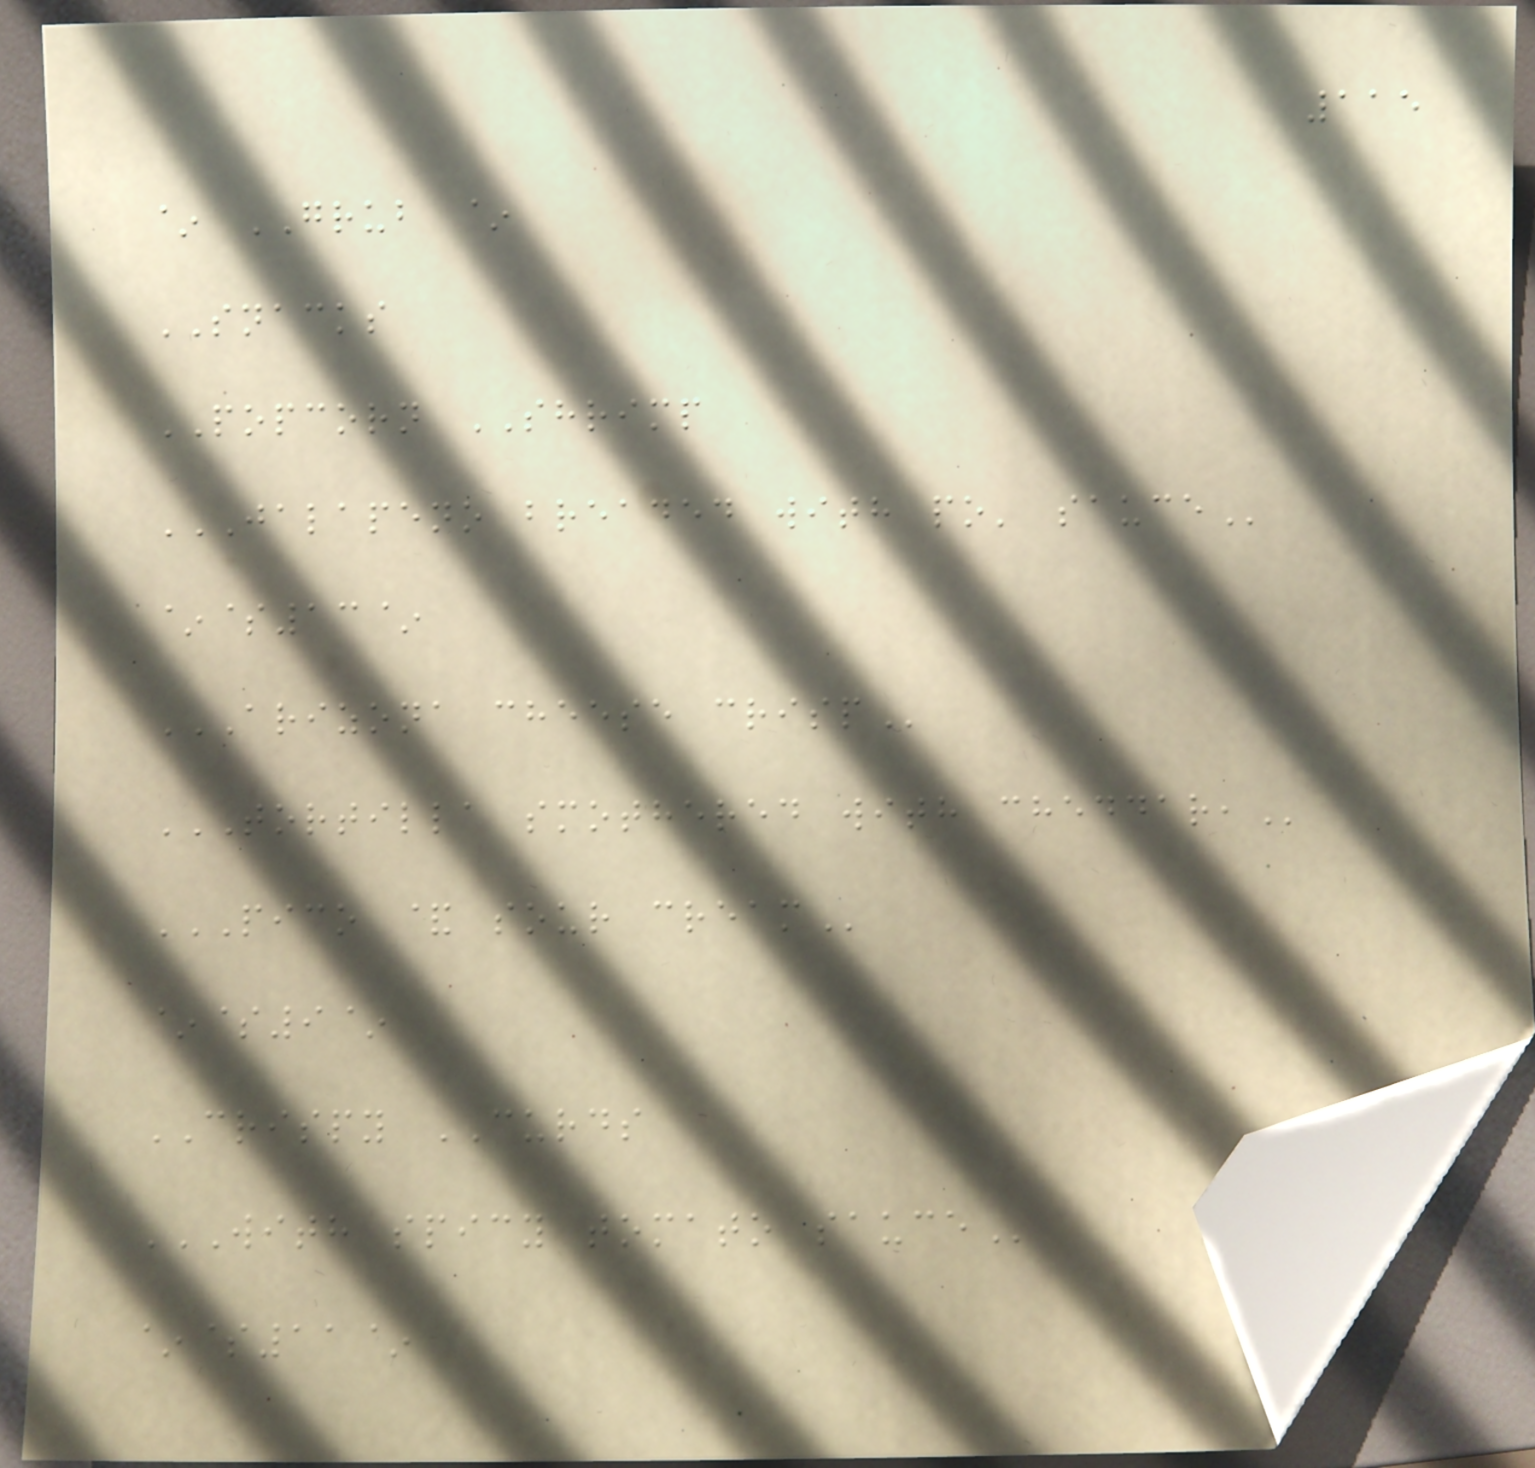115
~ GRUB ~
SNACKS
POPCORN SHRIMP
JALAPENO BREADED WITH PO' SAUCE
~$13~
ARIZONA CHEESE CRISP
TORTILLA SMOTHERED WITH CHEDDAR,
PICO & SOUR CREAM
~$9~
CRISPY CURDS
WITH SPICY TOMATO SAUCE
~$11~
